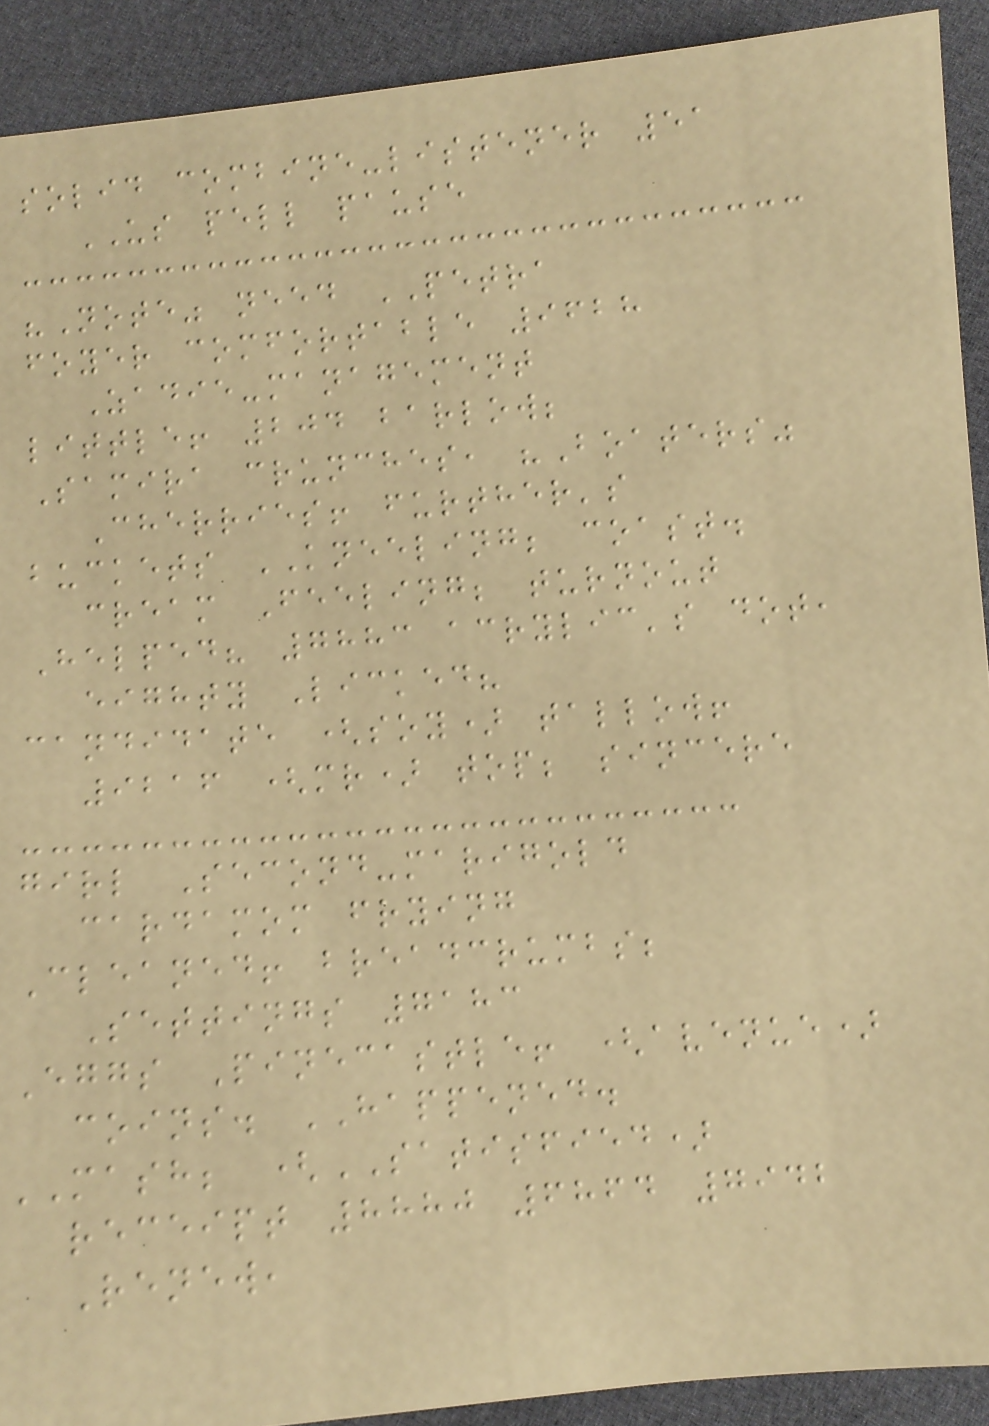solid combine-listener 51
US pell pause
"Note" need PETRA
foyer comfortable 9628
Zadie-management
little! 204 barlow;
Samira crunches, "Boaters"
Cherries! further's
buckets KNEELING; coast.
cream Feeling; turnout
Helped? 7883 acrylic's dot,
eighty Licked?
candidate (soy) tallow!
9216 (mr) top; sincere
girl Second-marigold
cardamom frying
Cleaned! breadcrumbs;
Settings 7183
Eggs Pinecastle! (avenue)
coins. HAPPENED.
MASH; (SATISFIED)
receipt 8880 6864 7942
Renew,
